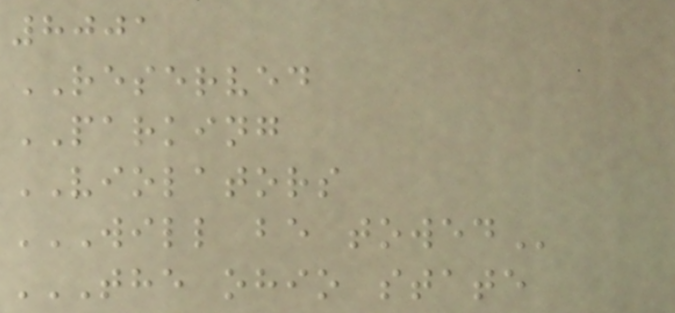8001
RESERVED
PARKING
VIOLATORS
WILL BE TOWED
THE OHIO STATE
